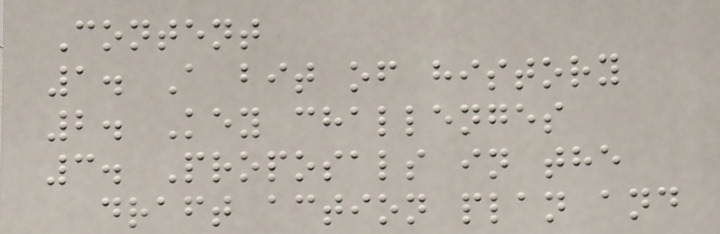Content
1. A bit of history
2. Key challenges
3. Proposals in the
draft action plan and
